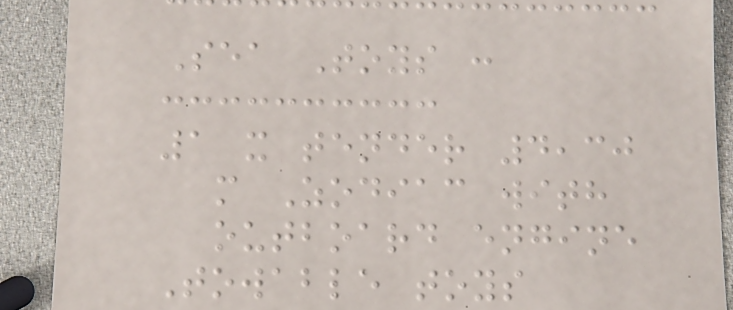Sea Toys :
1 x tender 4,30
m Zodiac with
outboard engine
Towable toys
